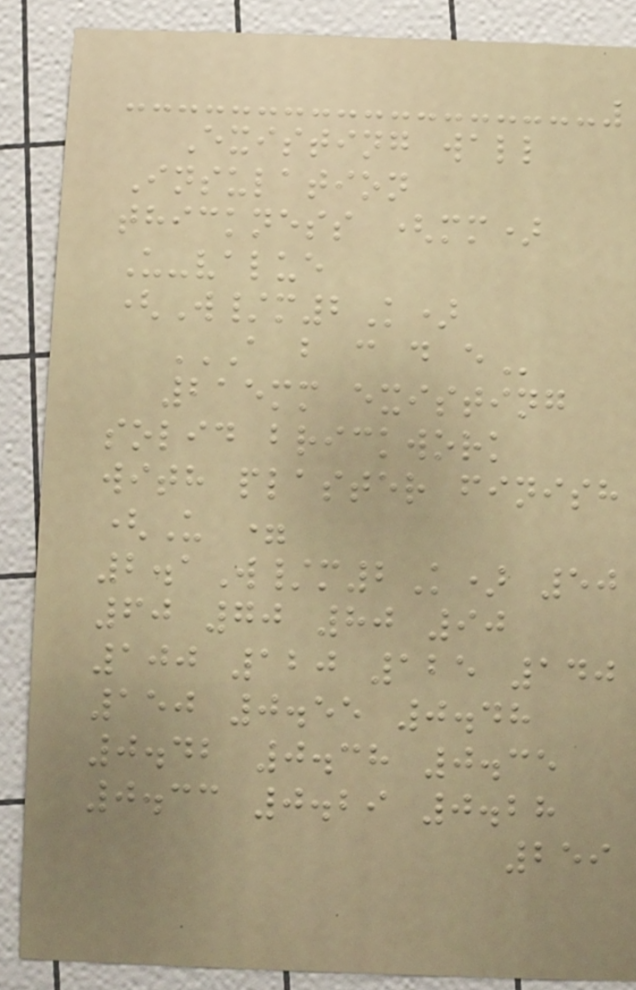Existing wall
Insulation
thickness (mm)
U-value
(W/m2K)
A B C D E
215mm existing
solid brickwork
with plaster finish
(U =
2.1W/m2K) 50
60 70 80 90
100 120 125 140
150 0.55 0.48
0.42 0.38 0.35
0.33 0.29 0.28
259
